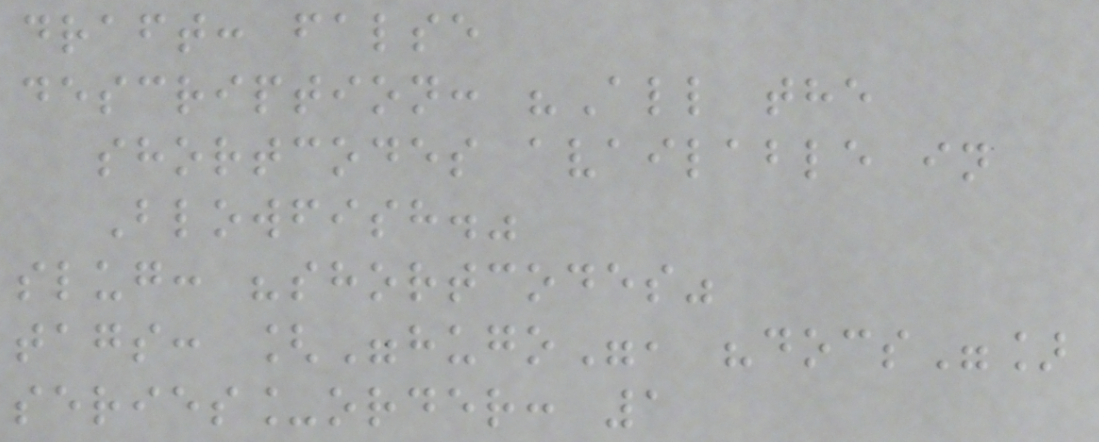draft: false
description: "All the
shortcodes available in
Blowfish."
slug: "shortcodes"
tags: ["hugo", "docs"]
series_order: 1
